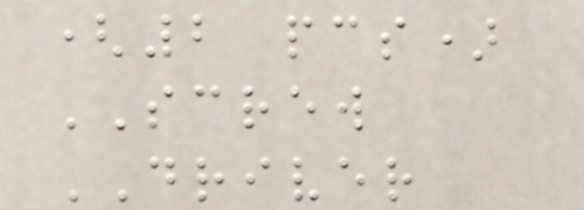(2 pcs)
SCREW
DRIVER
